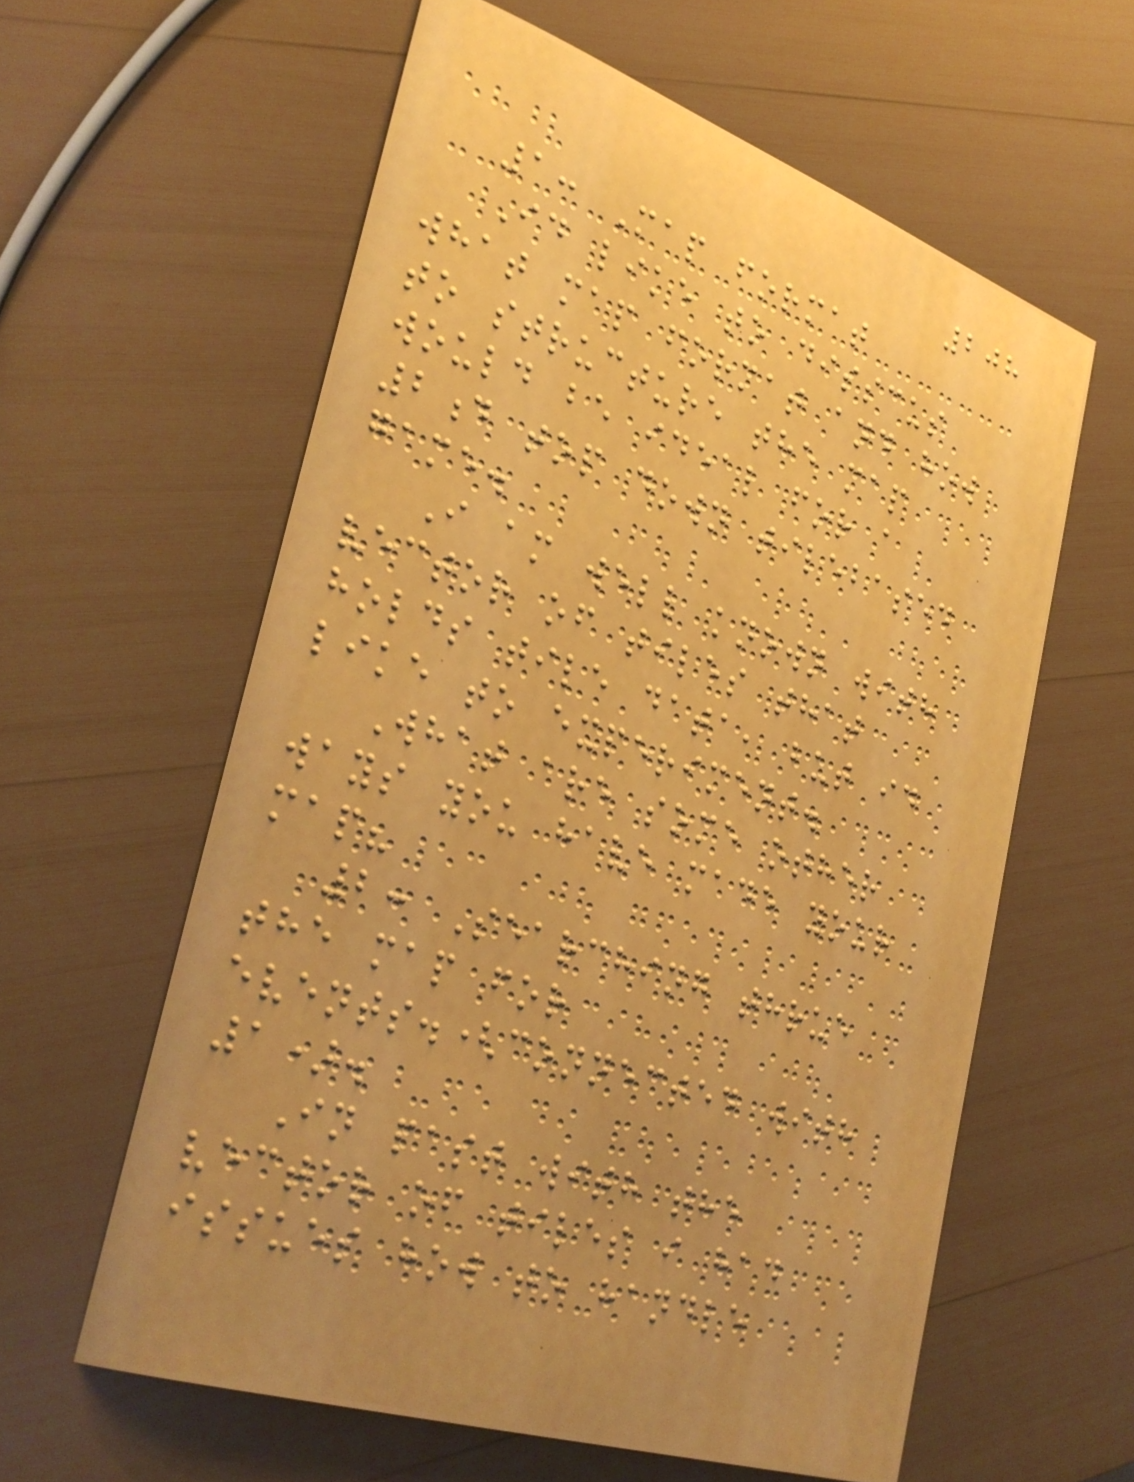208
1: Map format
Id like to disscus
what map format and how
to structure the map
would be ideal for a
2d top down tilebased
game.
I am well known with
vector of tiles that
holds tile data, but id
like to experiment.
What are some other
ways you have made your
map?
2: Searching thrue
the map for
events.(connected with
1).
In past with the
vector of tiles i had
issues how to handle
